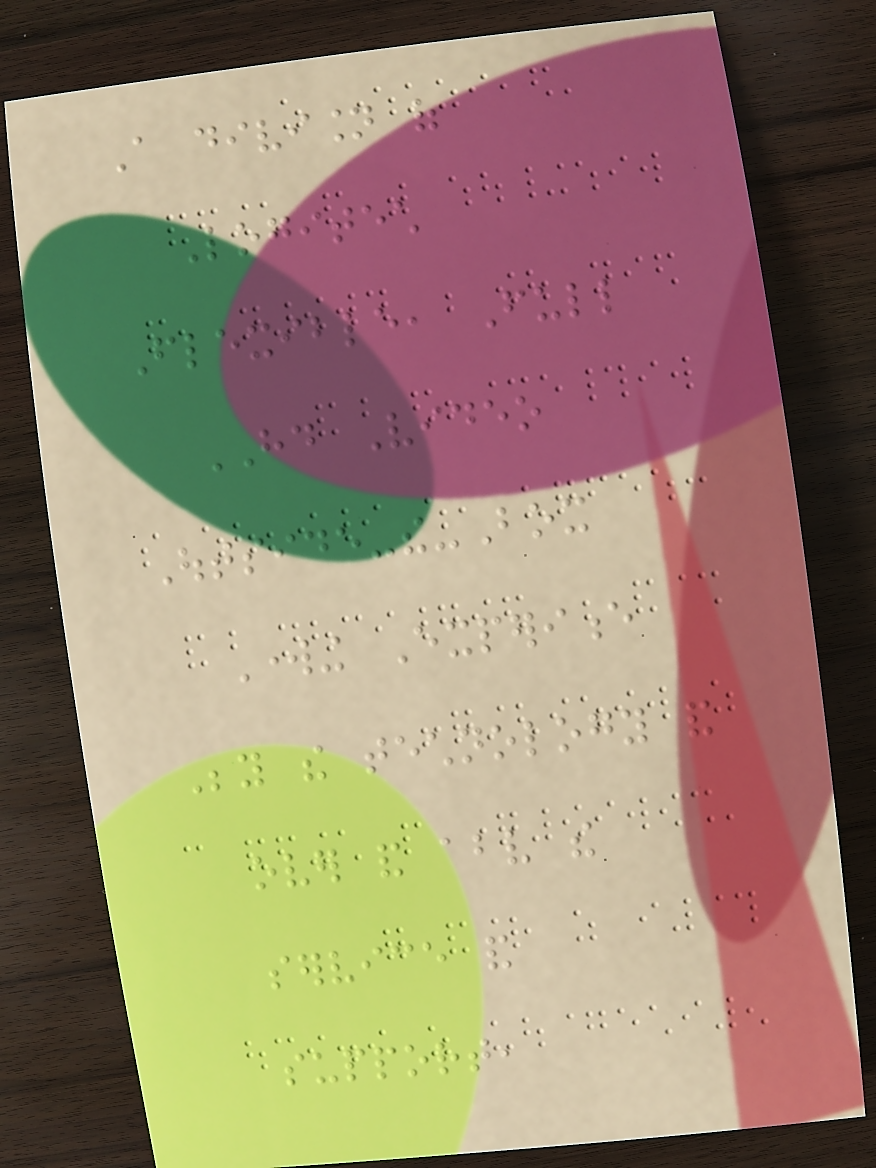A division of
Logitech
Flexible, Full
HD Video
Outside-the-Box
Working Experience
Beyond the technology and
over and above the
service and
support,
